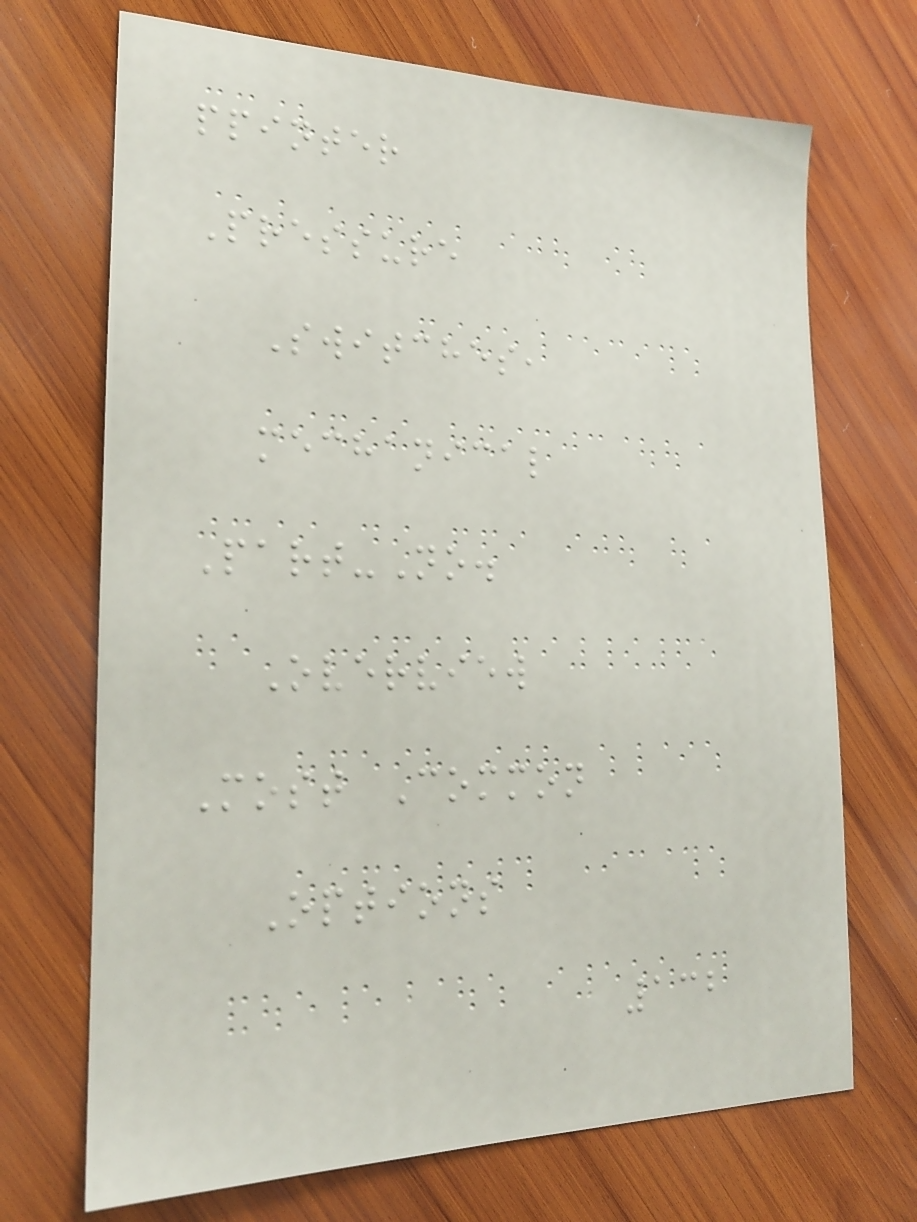ppinter
Pressure
Switches,
mechanical
Part-No.
Overview
Most Common
Options
132
